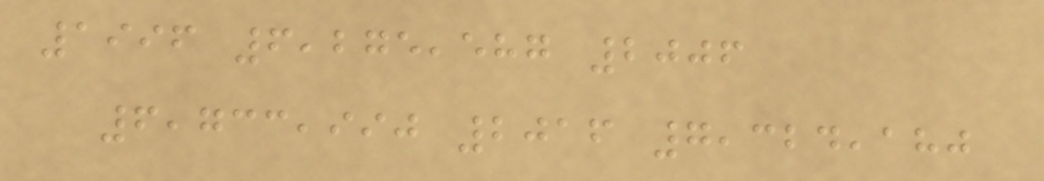1996 6,275,587 2006
6,733,990 2016 7,324,180
